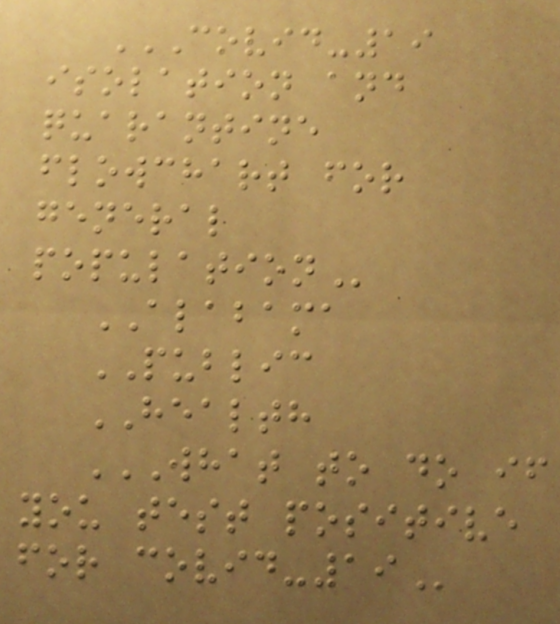COVID-19
ISOLATION AND
QUARANTINE
FLOWCHART FOR
GENERAL
POPULATION
ALABAMA
PUBLIC
HEALTH
WHAT TO DO IF
YOU TEST POSITIVE
FOR COVID-19
